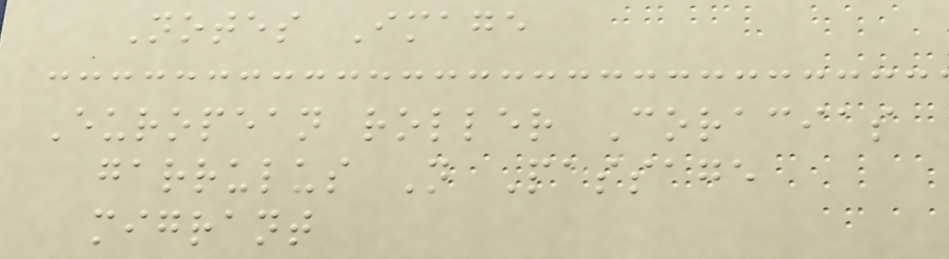Notes Image
European roller Coracias
garrulus N Passage
migrant
